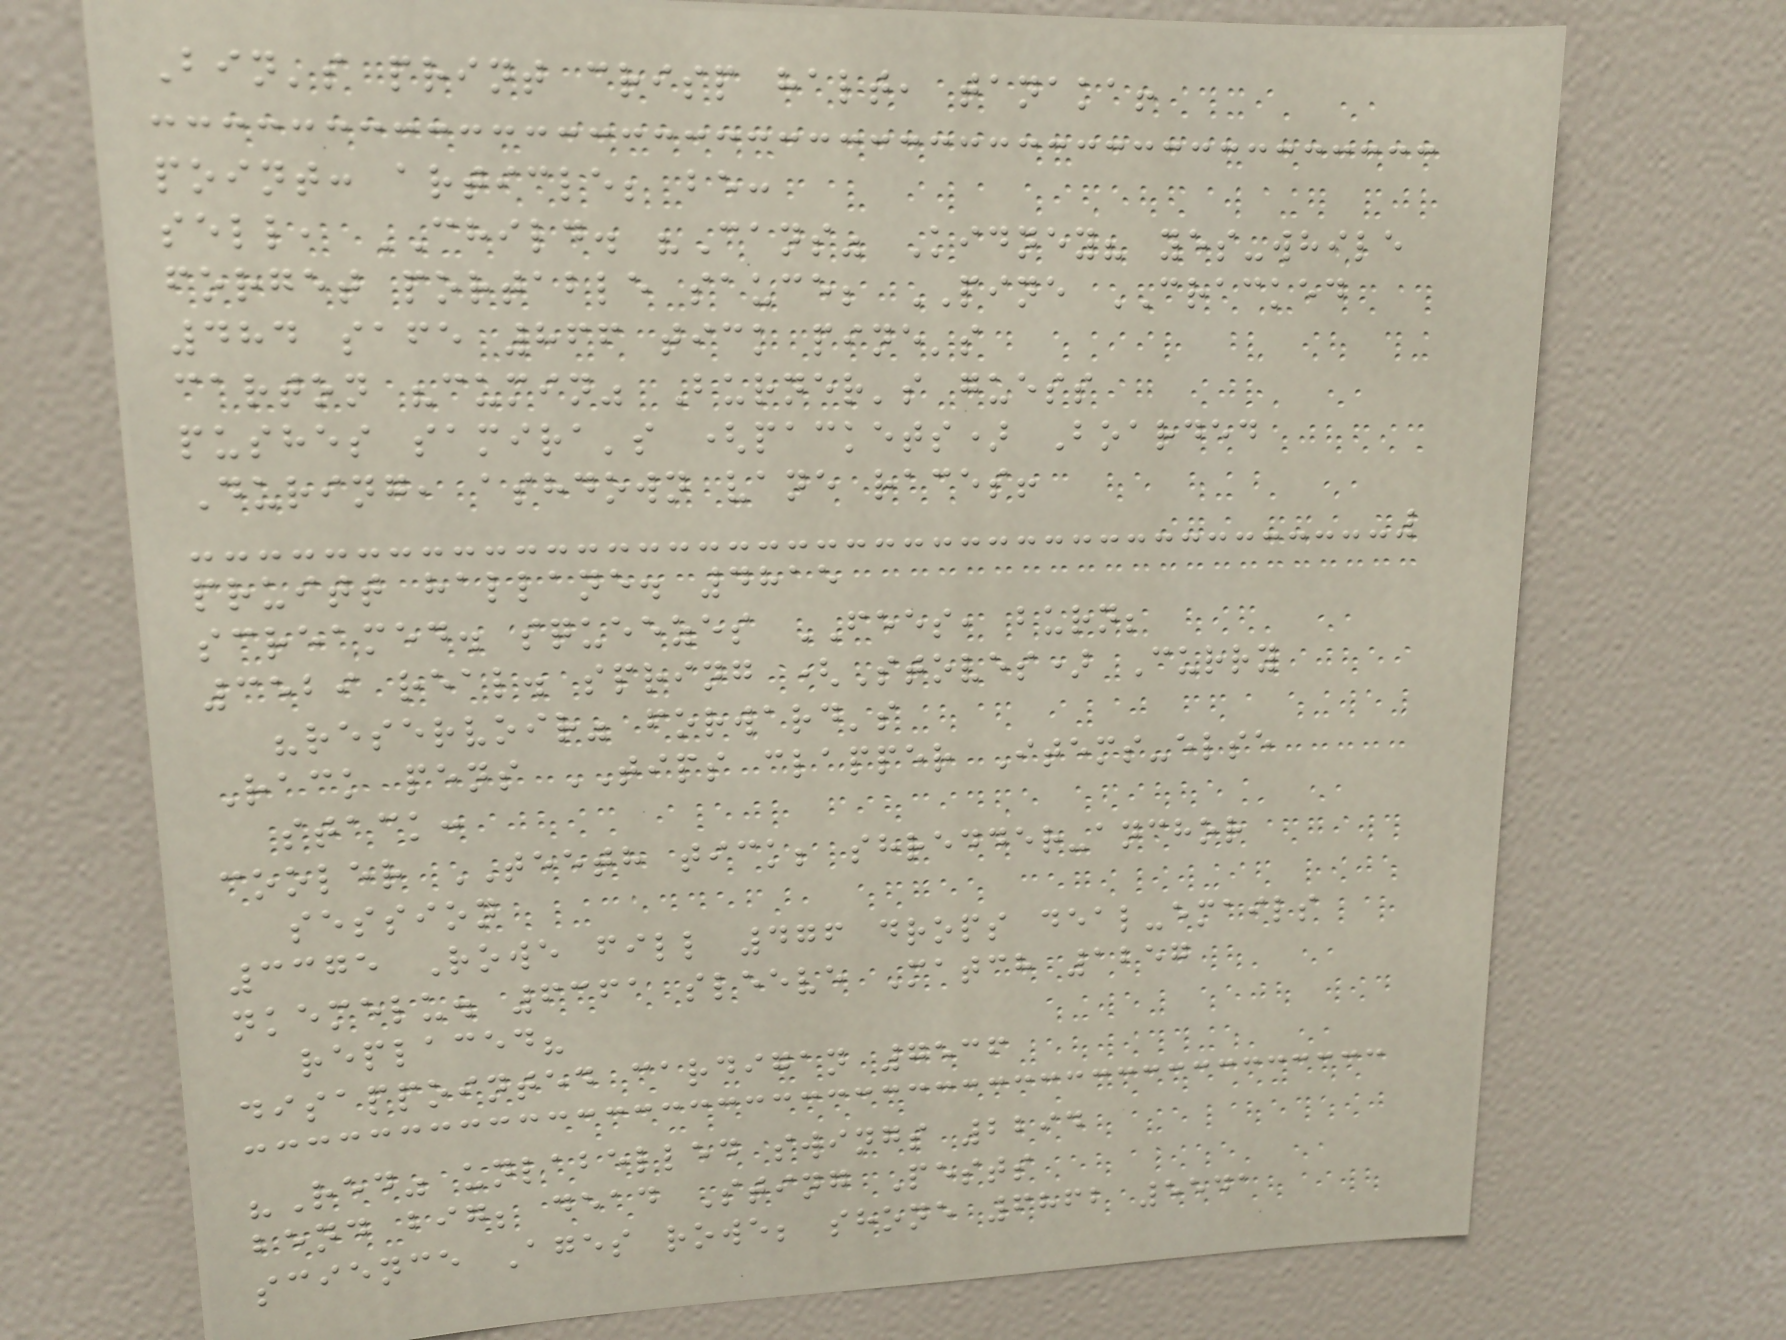Bin's print crisp halt, tanaka!
point: article; be:
sell, CHILD. "Cans" Kidney? yes-while
forget portable sauce; PINE CRACKED
484 safe 866 tick pine's
carton "cumin" Burner's guess
pushes samira's (packets) Boarded
During, ashdown vane races!
pruitt hallane. 4815
screamed. squeezes FEES, burn;
3529 real. spring (Stoves) Curry
"reservoir" forward's
Rack pens TIPS clapper Items-else
stack:
cooler TEETH tick; shredder-anchor
session
3375 Rowe fill 476 drops deal-emails
nkemelu. 6361 sleeve Match 1257
replaced?
disappointed cardigan 7536
"Red" unlabelled swings 2294
bend big; dead Sting Pests
science Ages rowe; shone 6862 5541
